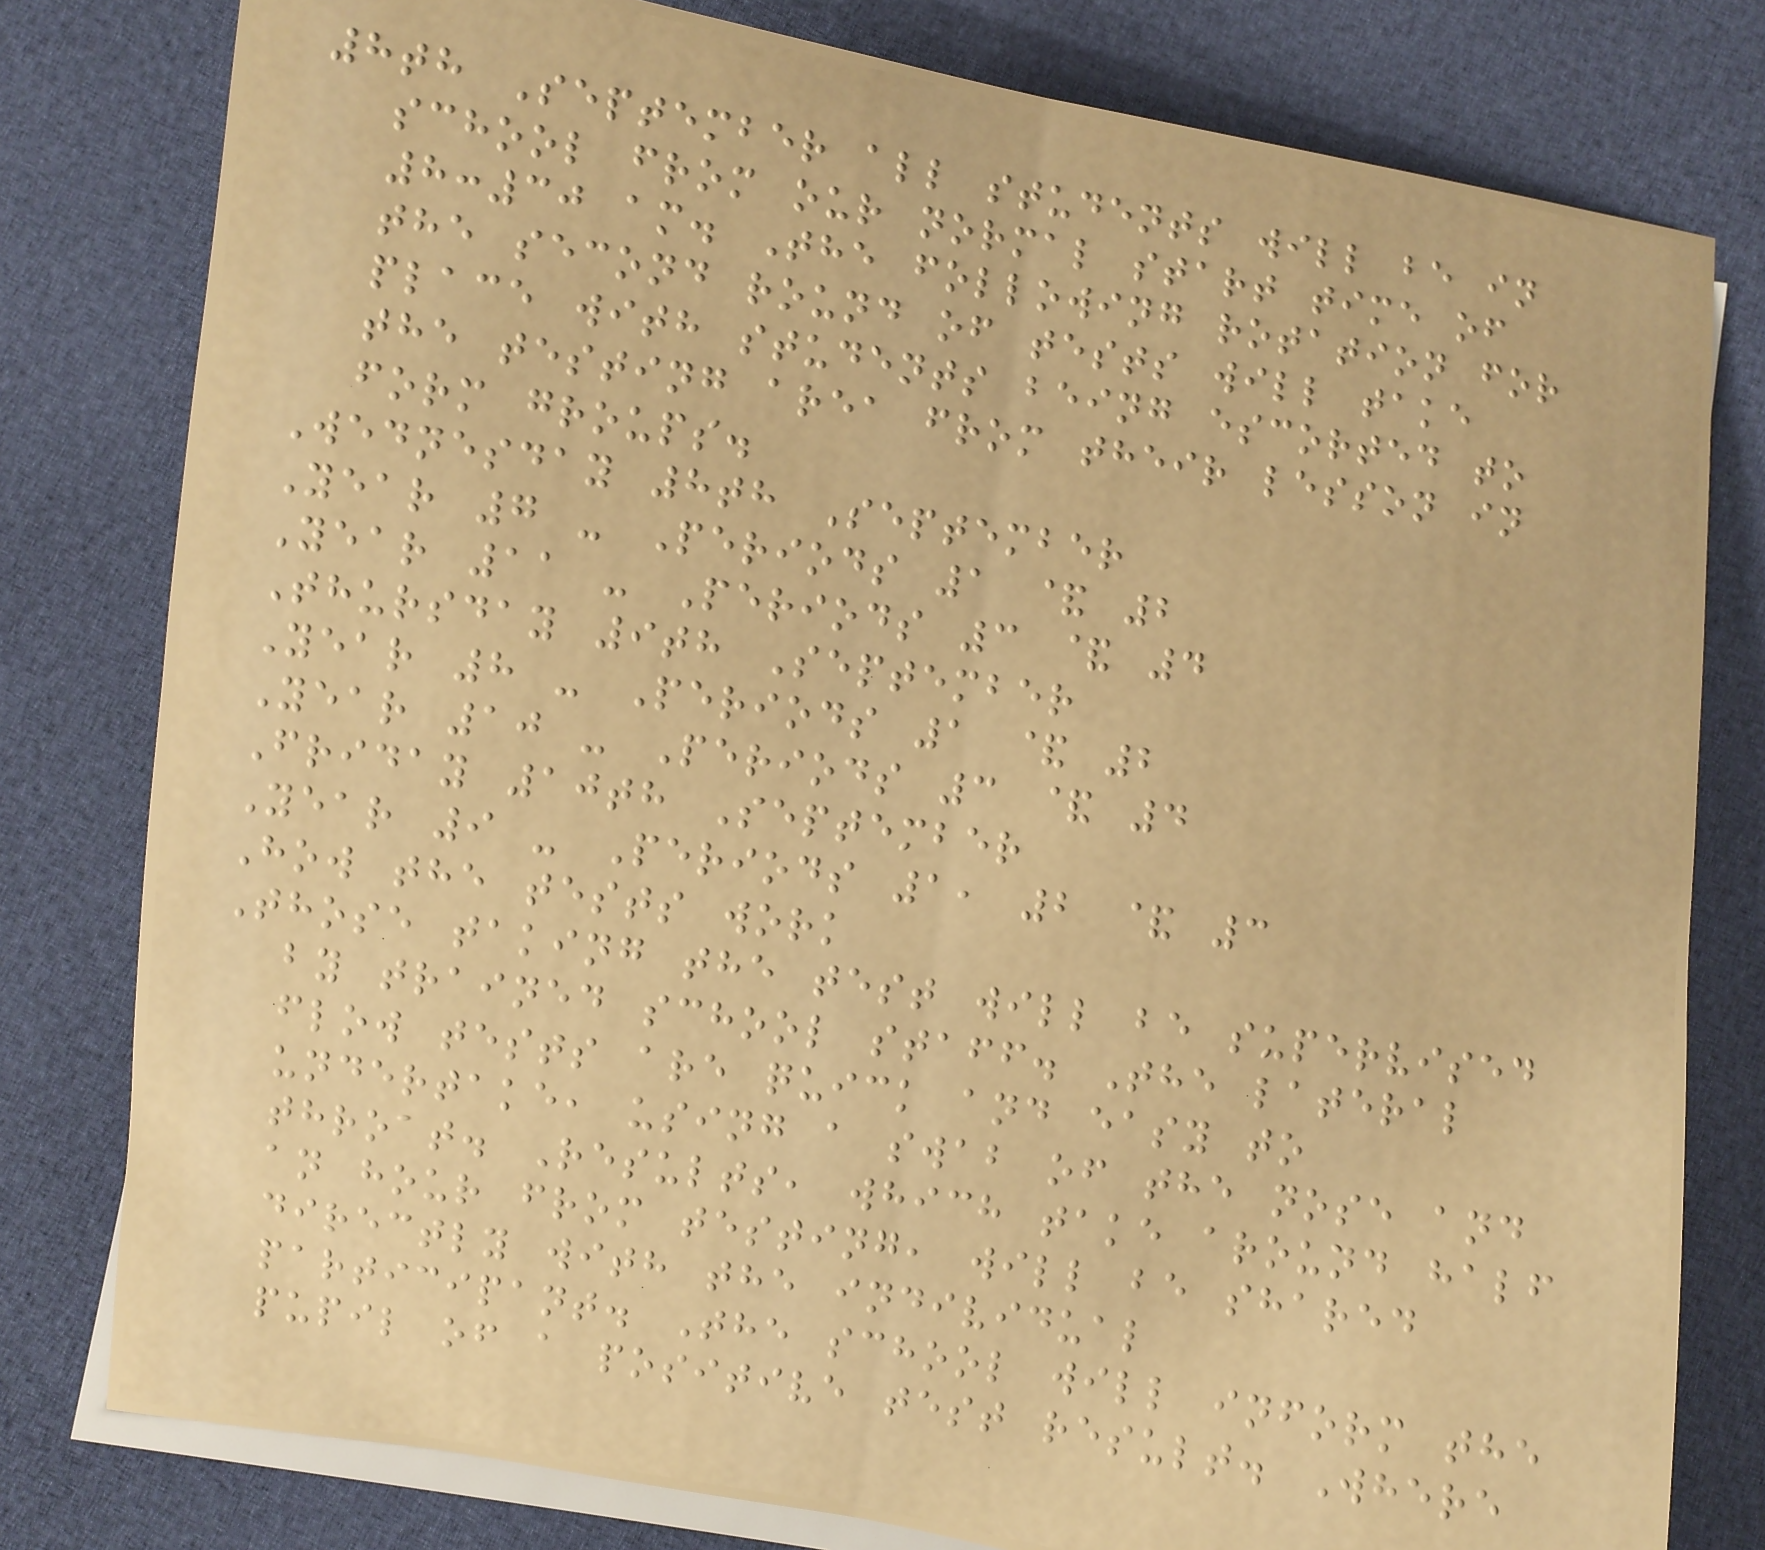8th September all students will be in
school from our normal start time of
8:30 am. The following rotation for
the second round of tests will take
place with students being escorted to
the testing area from their lesson in
form groups.
Wednesday 8th September
Year 7 - Periods 1 & 2
Year 11 - Periods 3 & 4
Thursday 9th September
Year 8 - Periods 1 & 2
Year 10 - Periods 3 & 4
Friday 10th September
Year 9 - Periods 1, 2 & 3
How the tests work
Those taking the test will be supervised
by trained school staff. The lateral
flow tests are quick and easy to
undertake, using a swab of the nose and
throat. Results, which take around half
an hour from testing, will be shared
directly with the individual
participant. The school will inform the
pupil of a positive test result. Where
